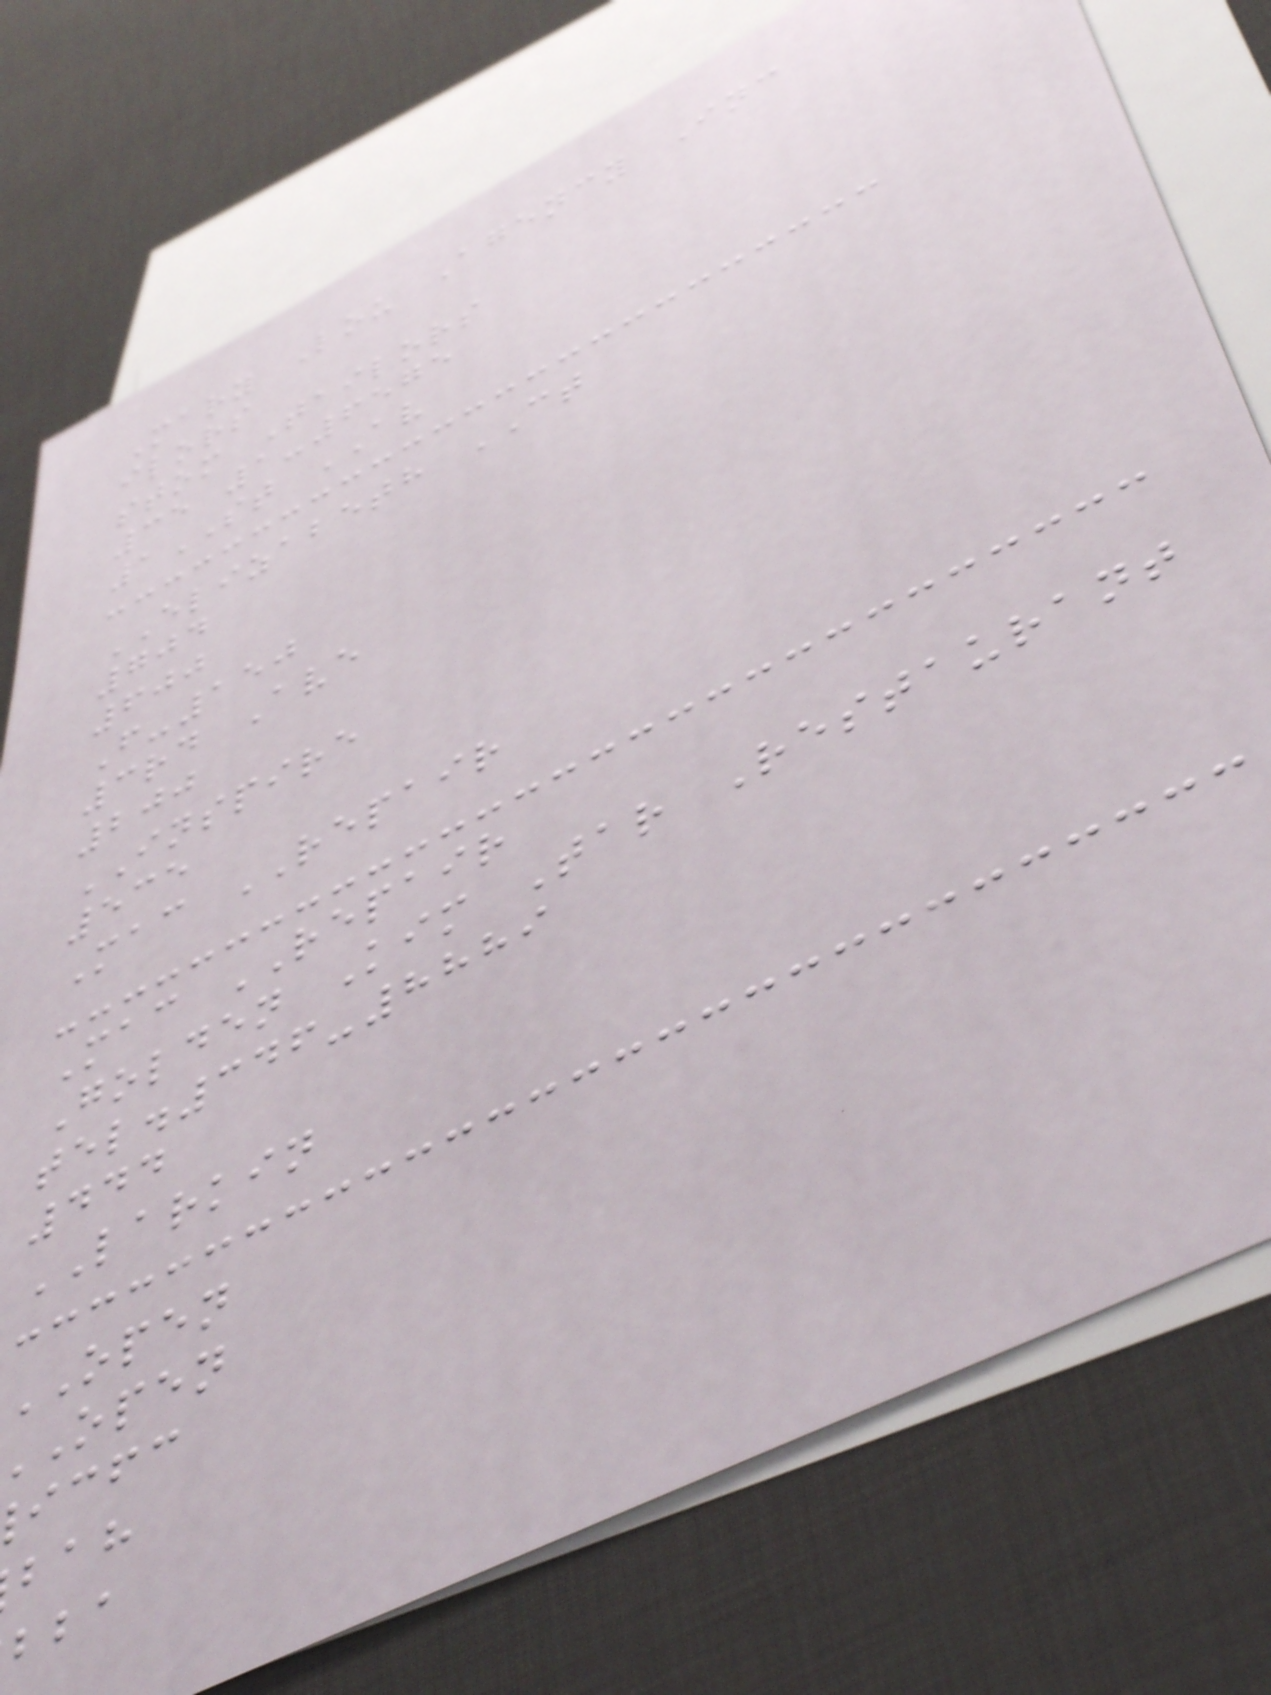Mary Lou Agency Inc
ilors
stom Tailors
35 1-6575
1ST AV
ELIZABETH CT
704
600
F-150
3rd Ave
200
INSPIRE
535
Mac REPAIR
Mac REPAIR
Golden Kim Tar Restaurant
tel.346-8889
444
LARKIN
OPEN
open
icfc
